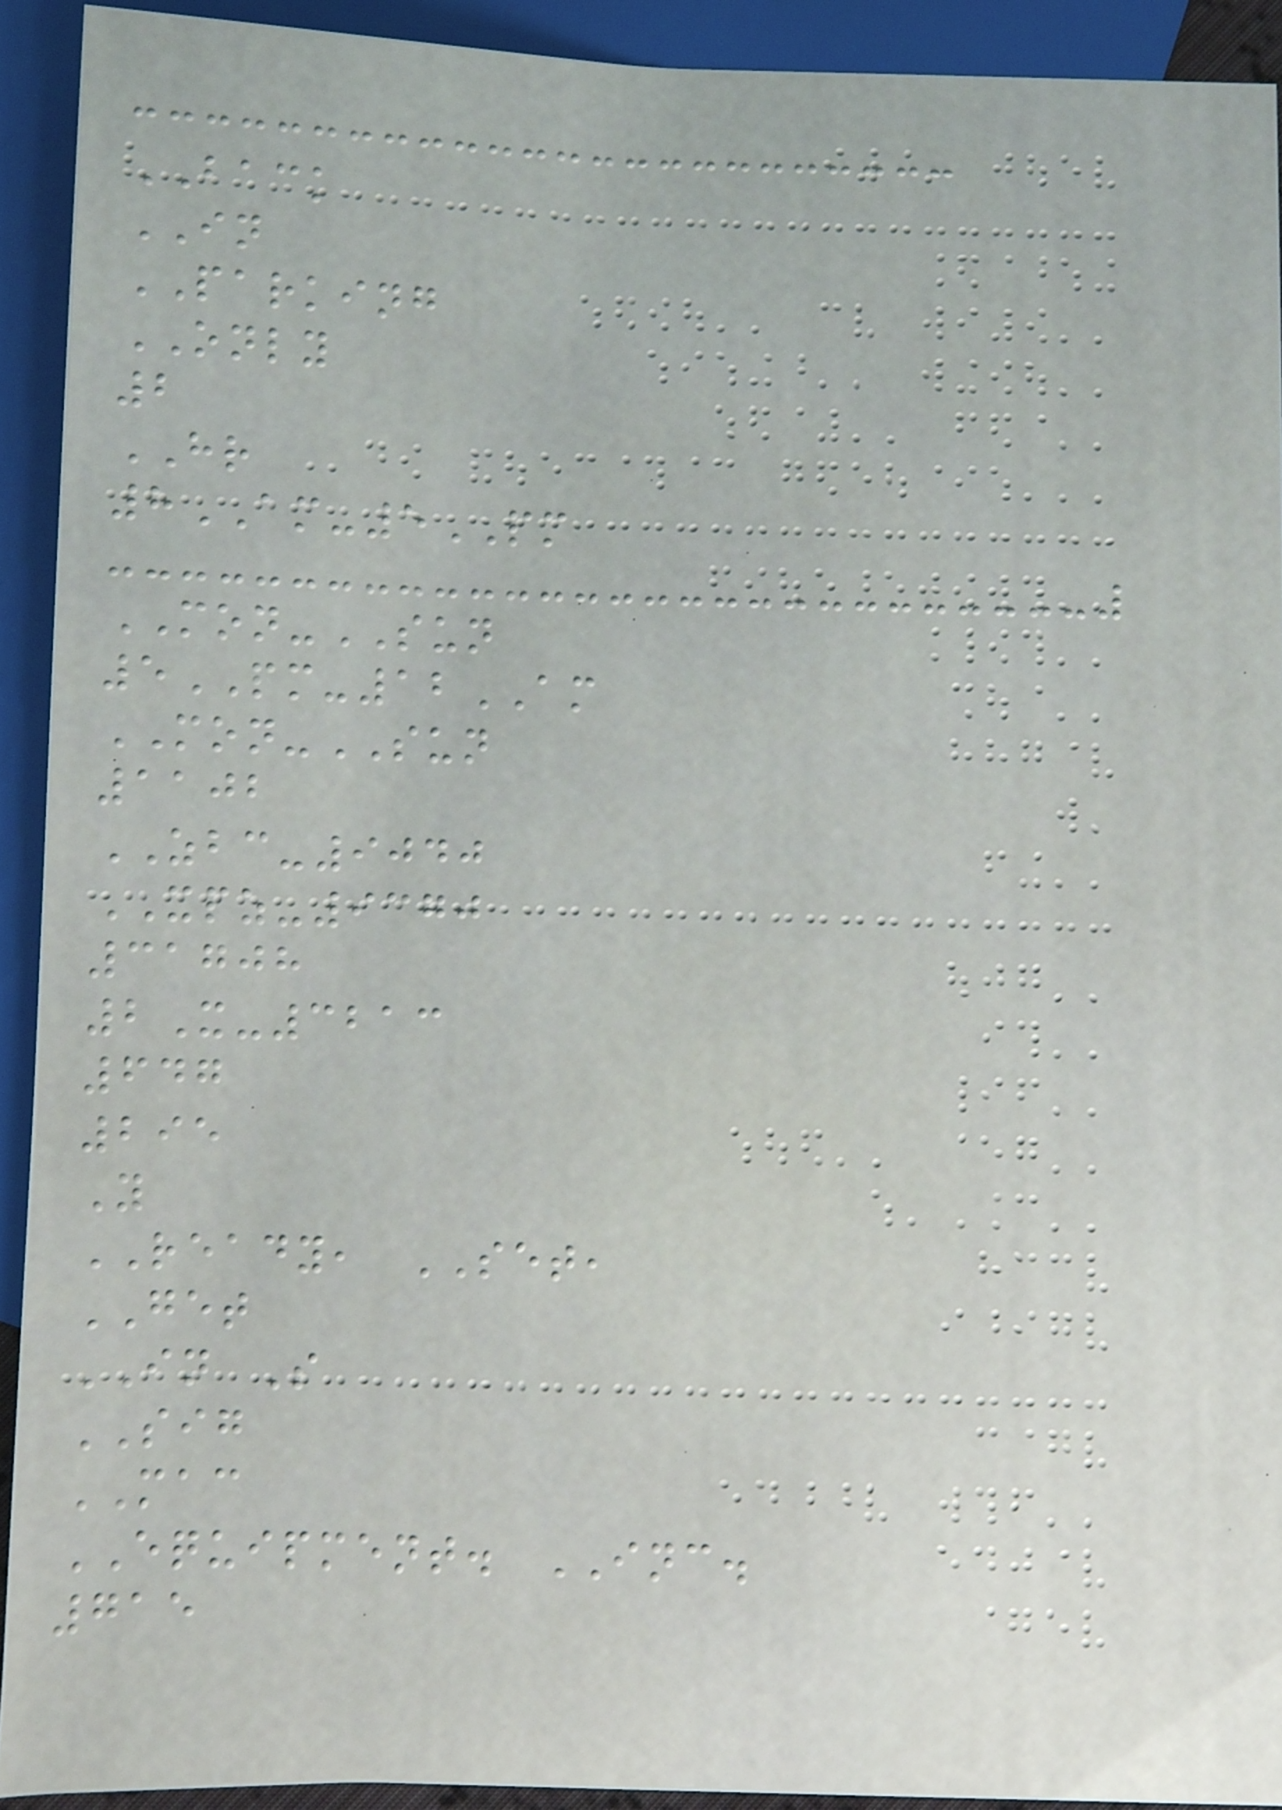BACK
IN
PARKING
ONLY
2
HR
8AM-5PM
MON-SUN
5PM-12AM
MON-SUN
1102
ZBC-9040
XPZ-9370
31708
2X-3213
647
295
Y
READY, SET,
GET
IN S
SIG
MAC
EQUIPMENT. INC.
715
